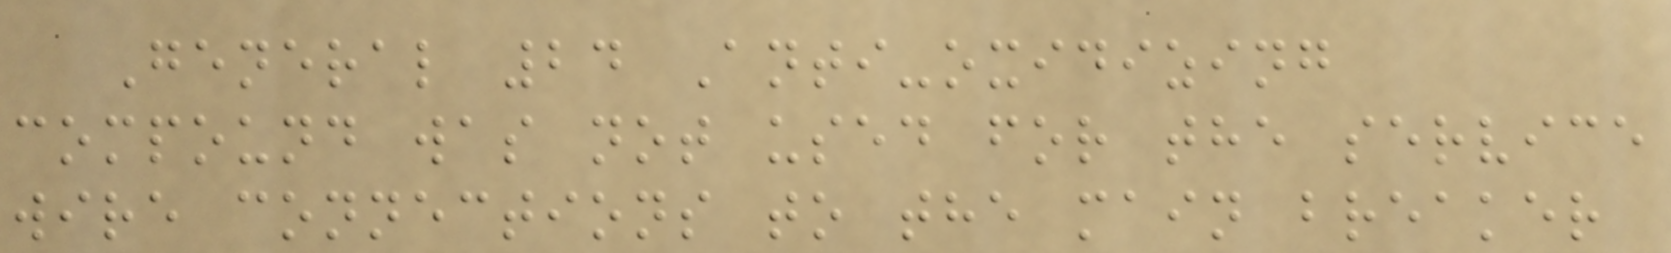General 24 Anti-oxidizing
compound was not used for the service
wire connections to the main breaker
